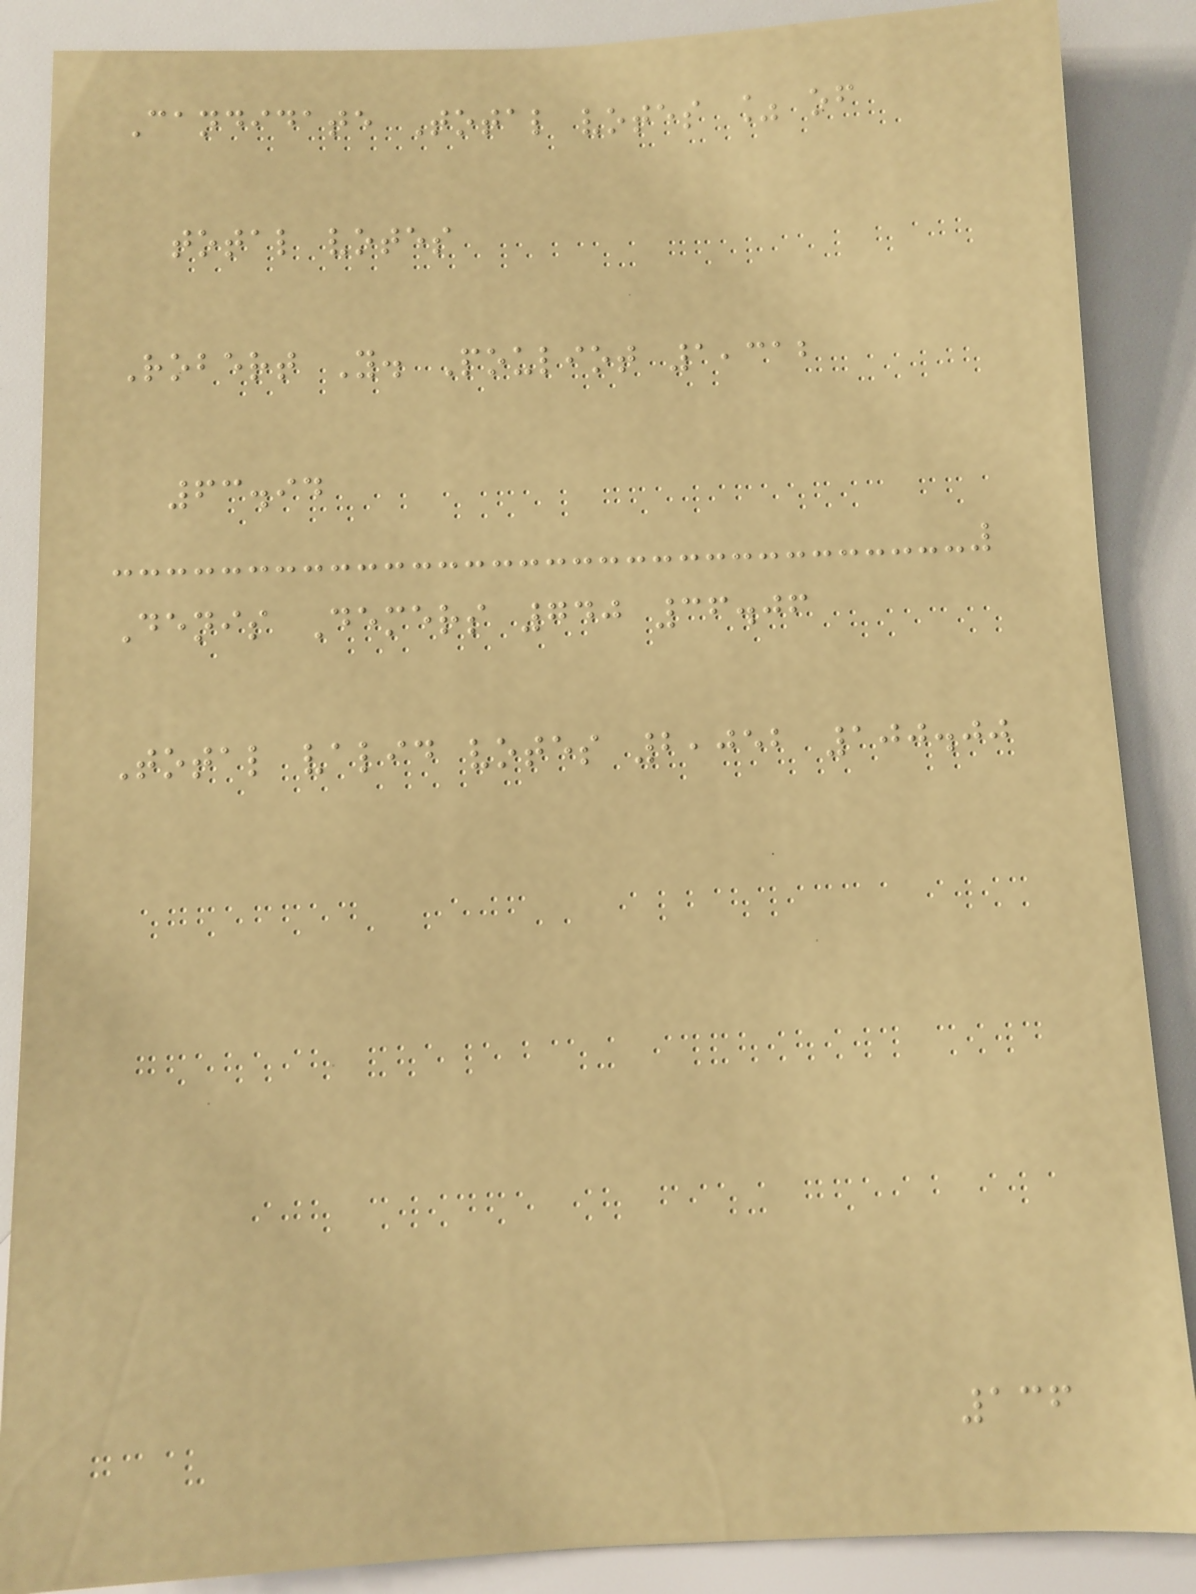Candidate Total votes % of
total votes
Robert Y. Pouliot 1,312
63.94
Denis Demers 740 36.06
Total valid votes 2,052 100.00
136
